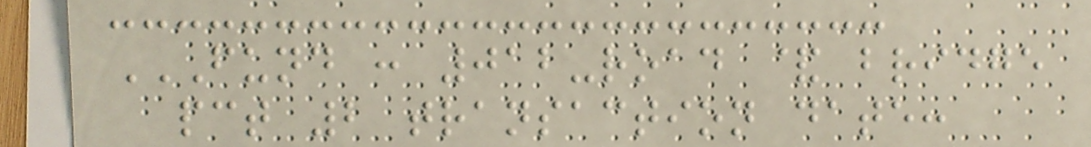FUND : 012-ROAD & BRIDGE
PCT 2 TRANSACTION DATE:
